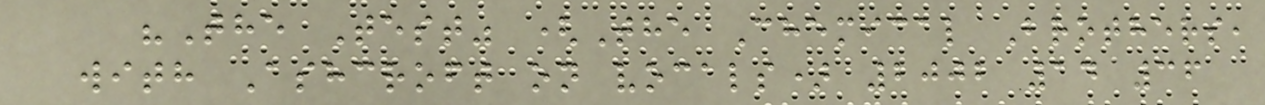"The Test" (The Chemical Brothers,
with Ashcroft on vocals) 2002 14 36
